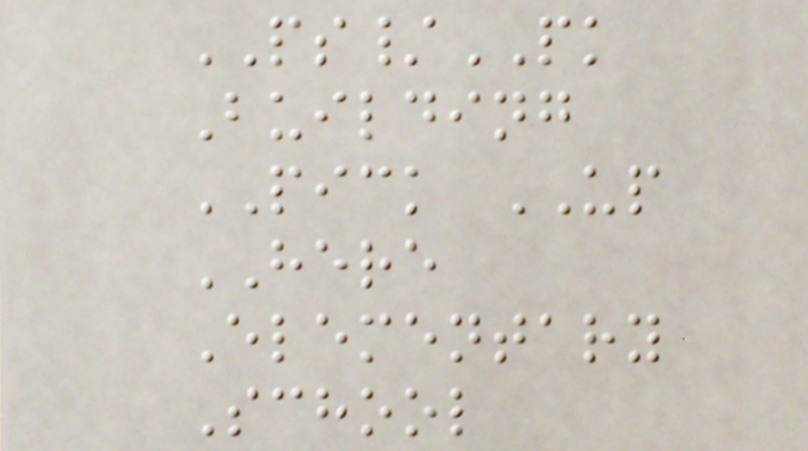PS/PK
Building
PICK UP
HERE
Elementary
School
